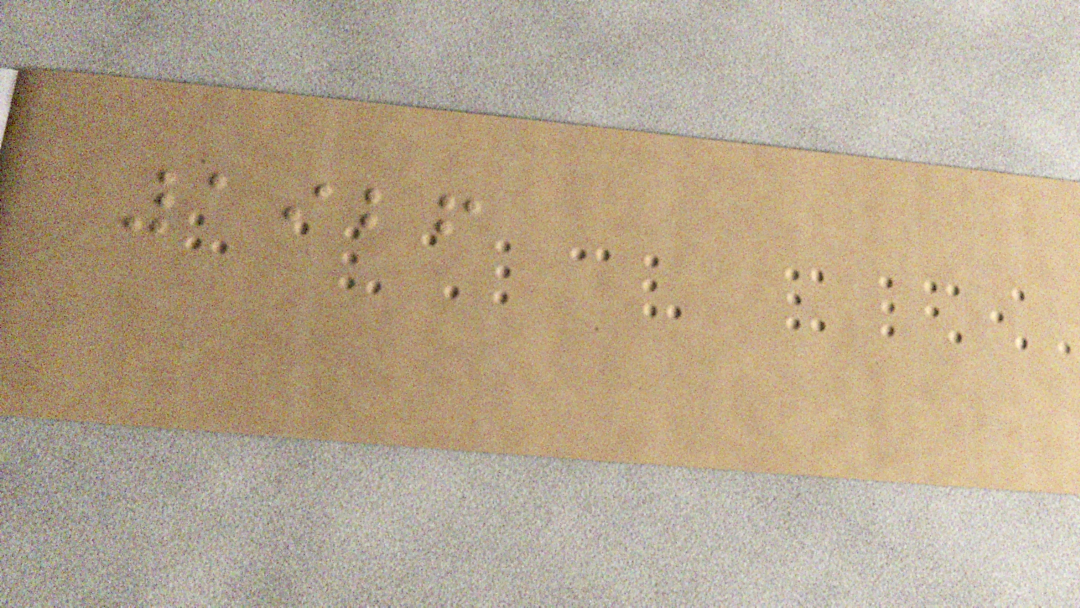1926
